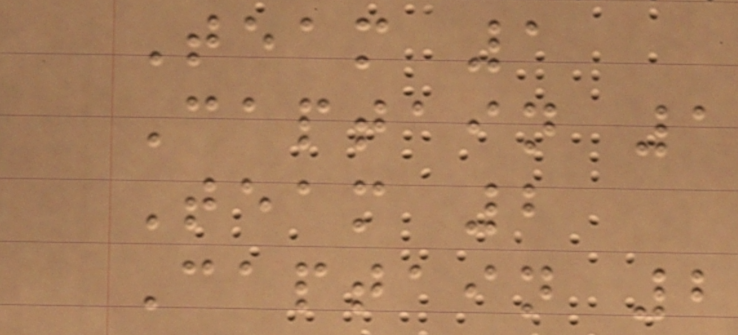Team 1
Captain 1
Team 2
Captain 2
